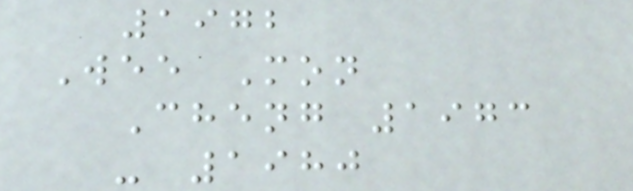1972
Wee Mon
Cheng 1973
- 1980
